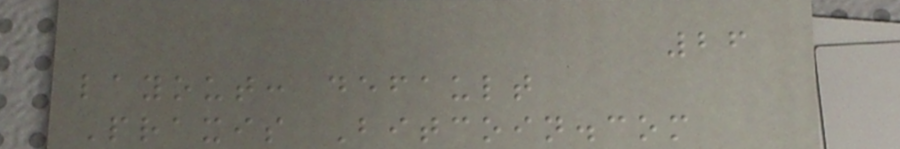26
layout: default
Praxis Bitcoin.com
